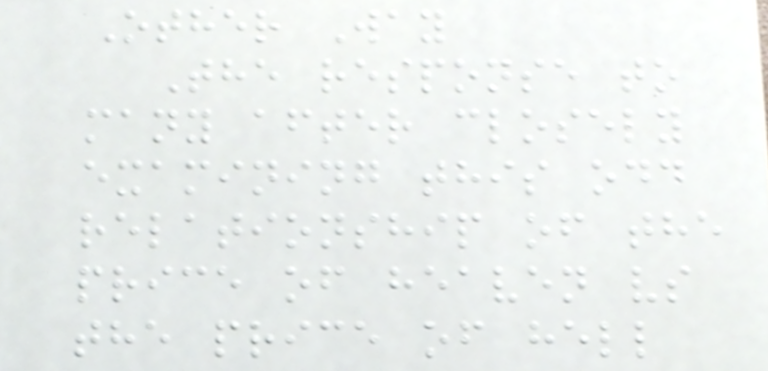Other Way
The response to
many after closely
examining this odd
relationship of the
price of heaven vs
the price of hell
